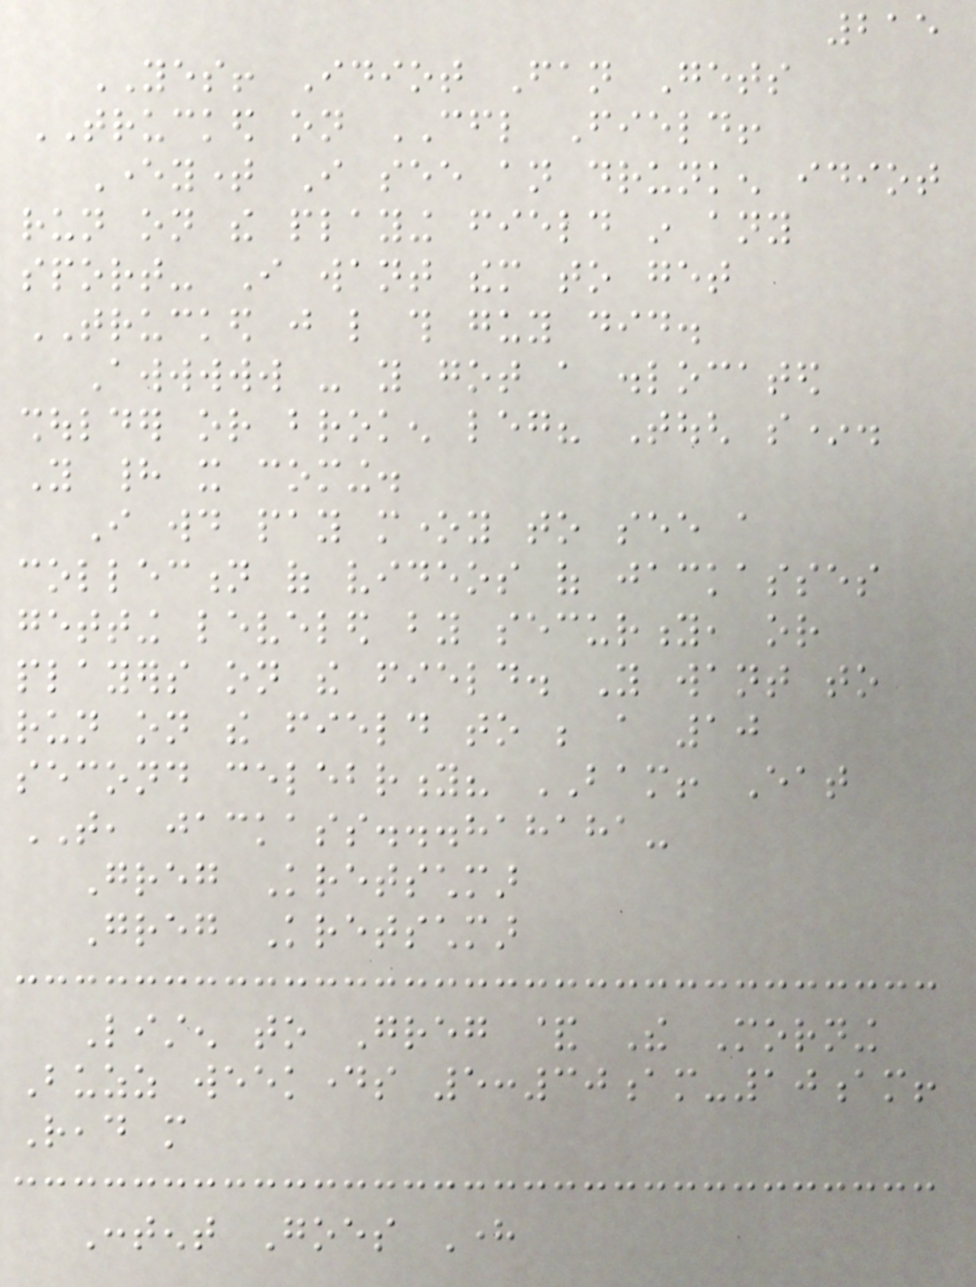215
YES! Idiot Fan Gets
TRUCKED on CFL Field!
Everytime I see an drunken idiot
run on the playing field in any
sport- I want them to get
TRUCKED just like this guy did.
Awwwww - you got a dislocated
shoulder or broken leg? Tough s*.
You had it coming.
I would pay money to see a
collection of videos of jackasses
getting leveled by security, or
players on the field. You want to
run on the field to be a 10
second celebrity? BAM! Eat
THAT, jackass...hahaha-
Greg Kretschmar
Greg Kretschmar
Listen to Greg & The Morning
Buzz weekdays 5:30am-10am!
Read more
Content Goes Here
